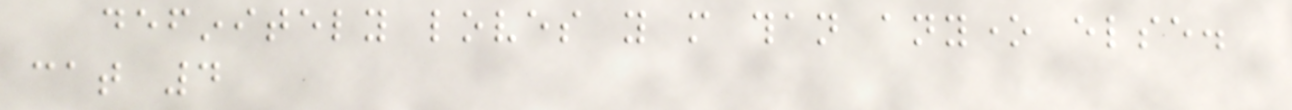definitely loves you more than anyone else.
cat 4
